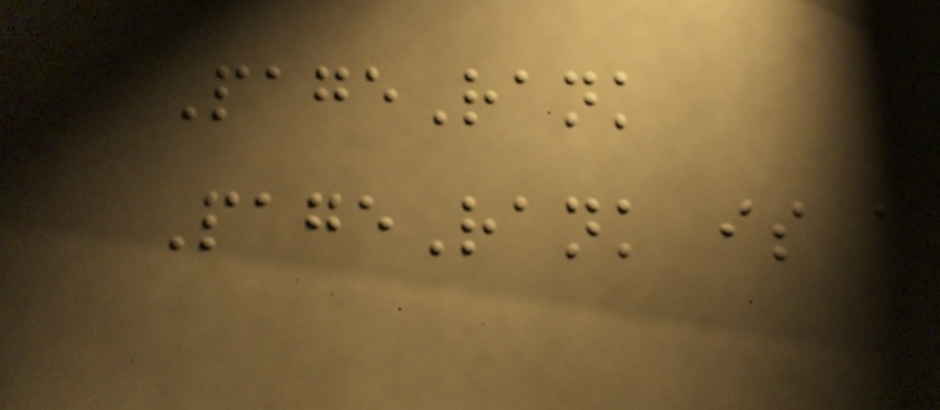PageRank
PageRank is a
